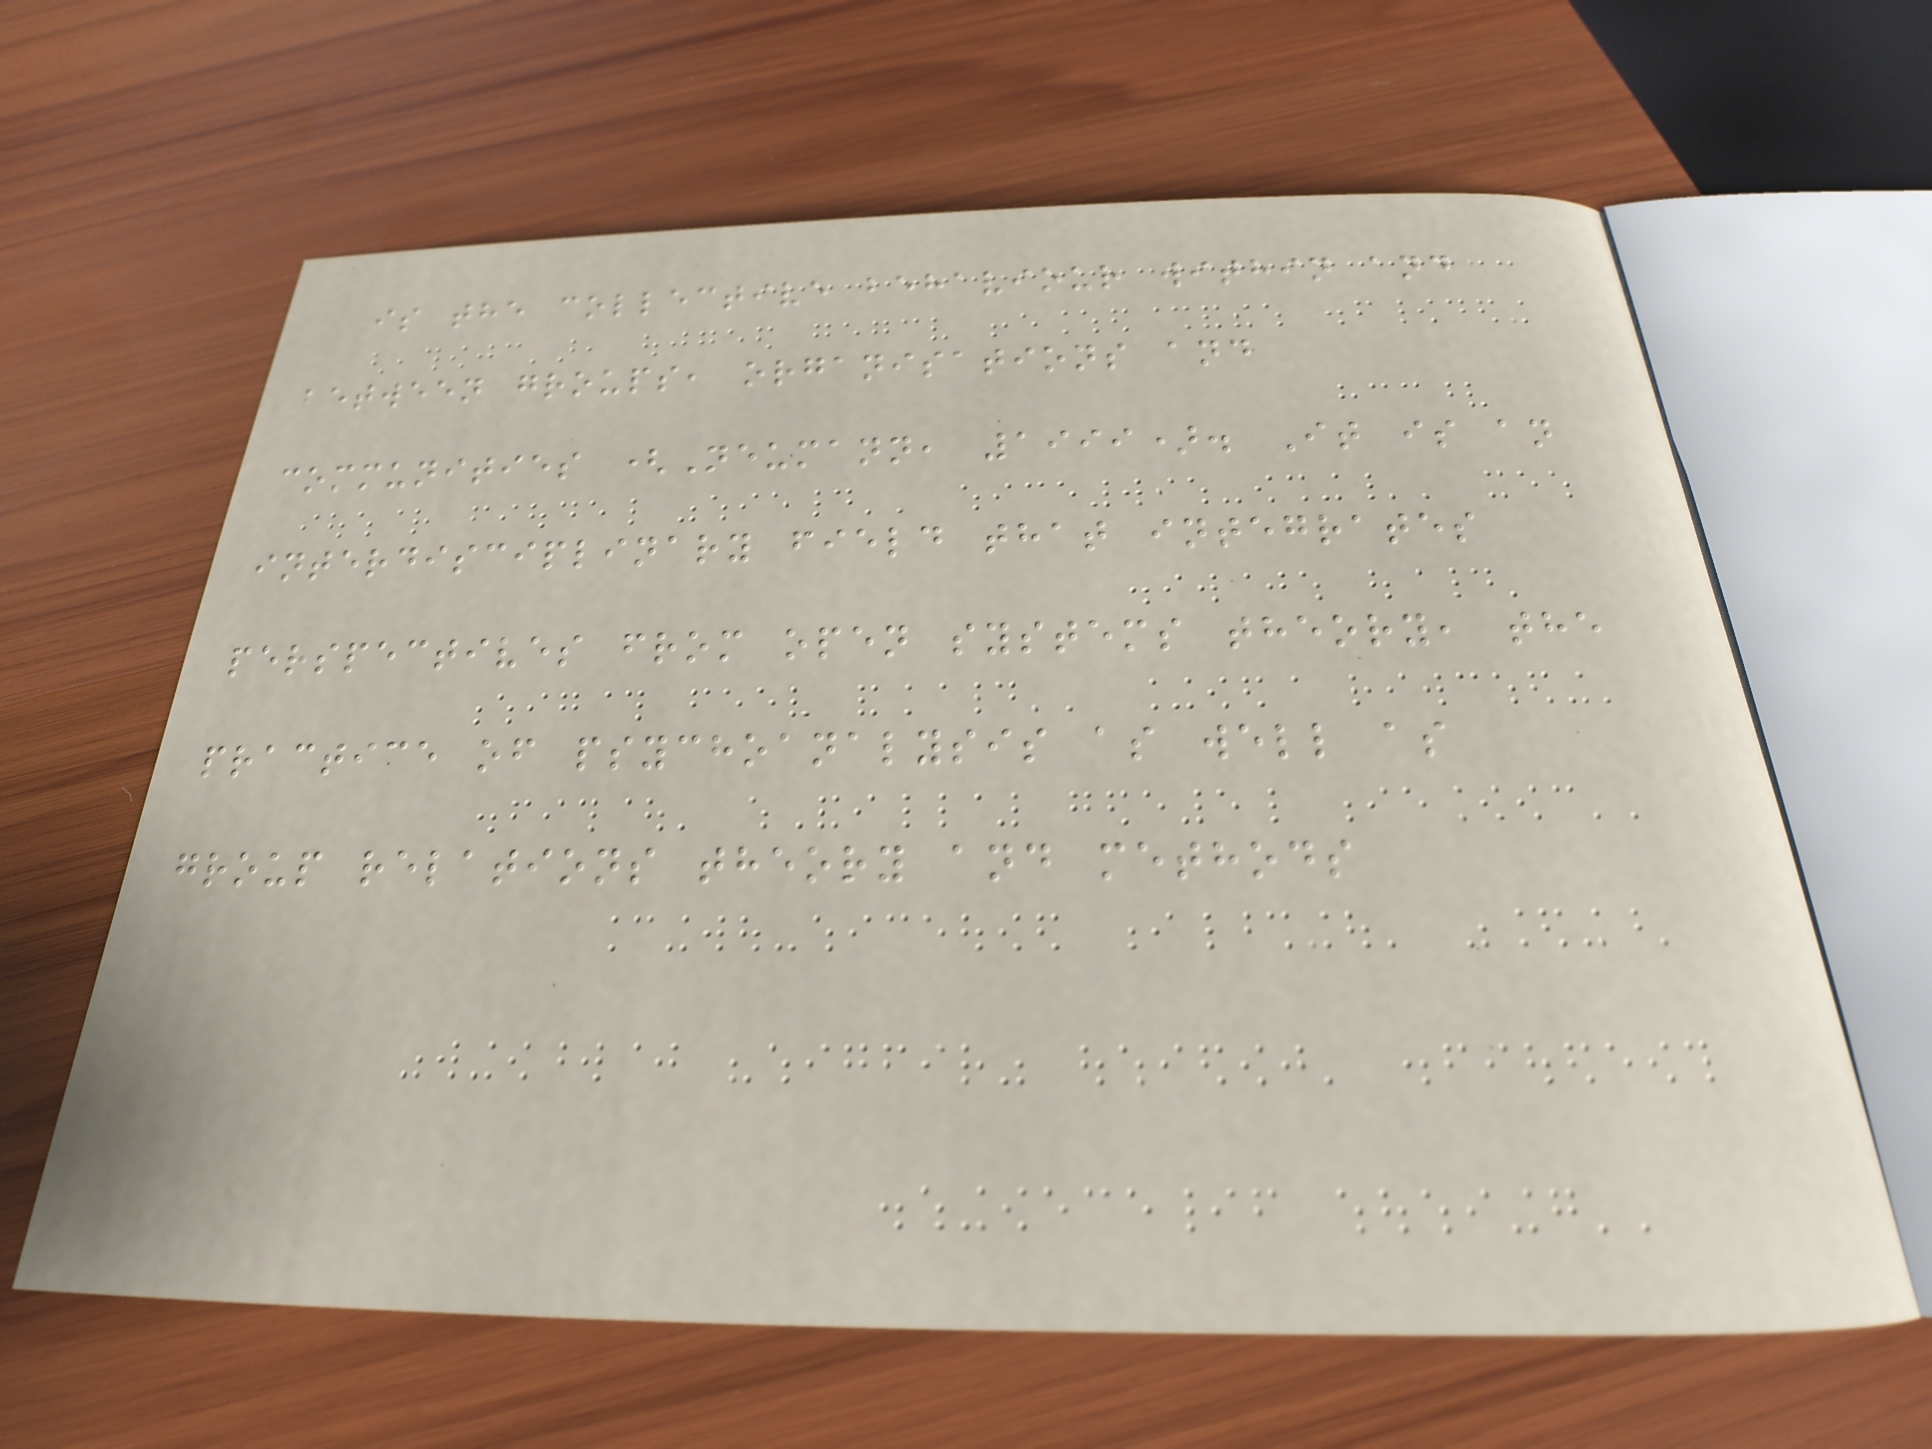is the collective behaviour within and
between groups, organisations and
communities (Neumann, 1999). It is an
interdisciplinary field that integrates
perspectives from open systems theory, the
practice of psychoanalysis as well as
group relations theory and methods
